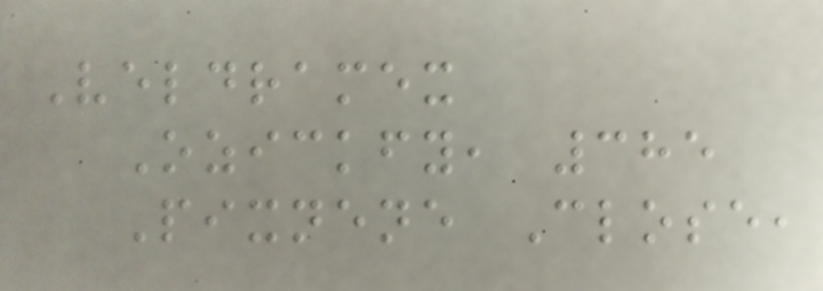Veldramex
Ozickfy, 385
Pixnene Close,
